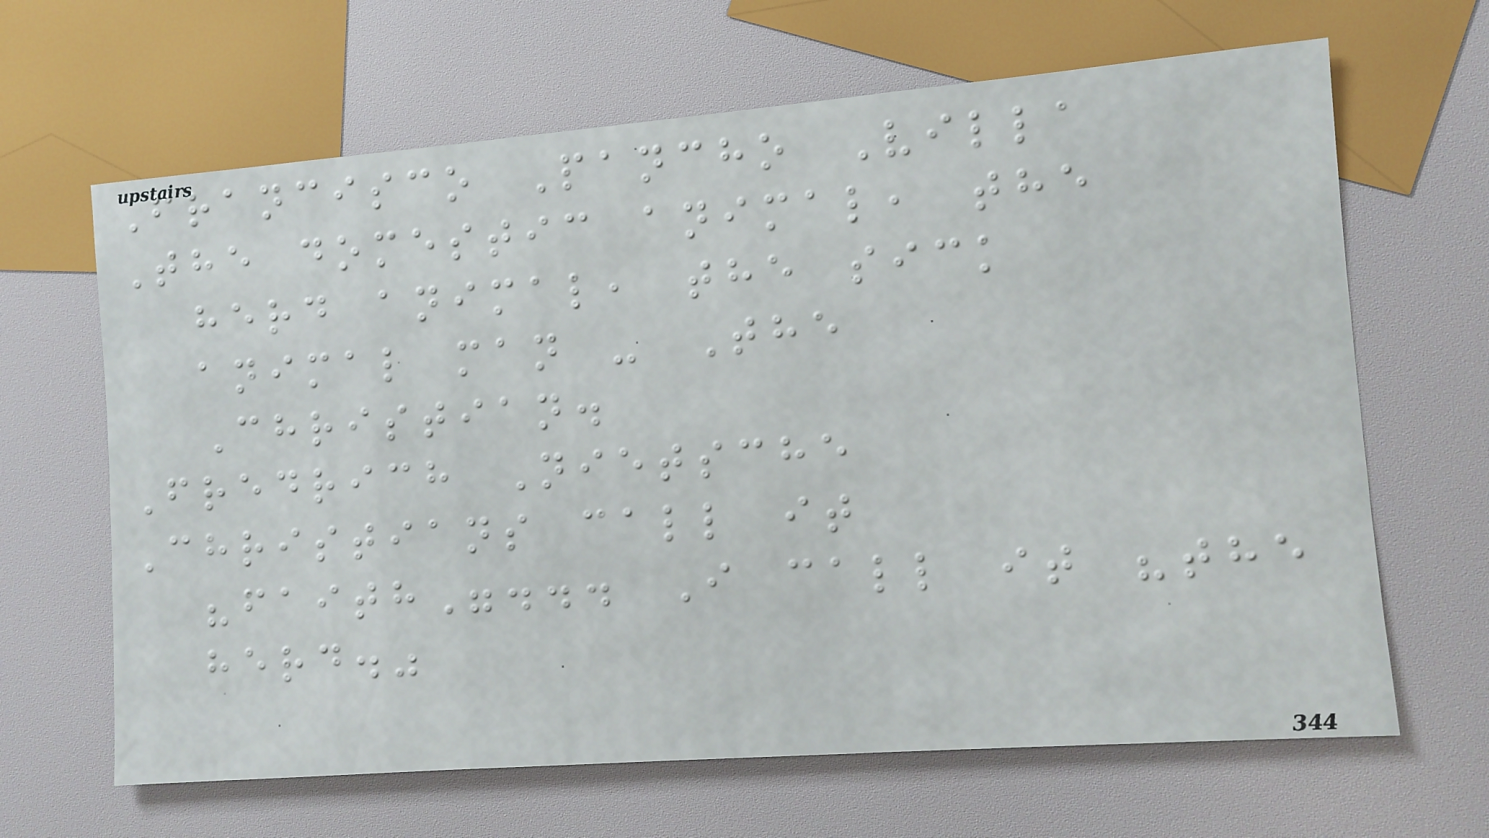Francisco Pancho Villa
The domestic animal, the
herd animal, the sick
animal man - The
Christian.
Fredrich Nietsche
Christians call it
"faith"... I call it "the
herd."
